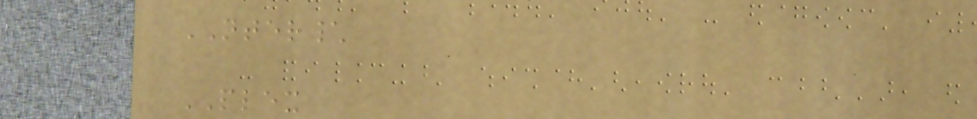NTER\
PLEX
